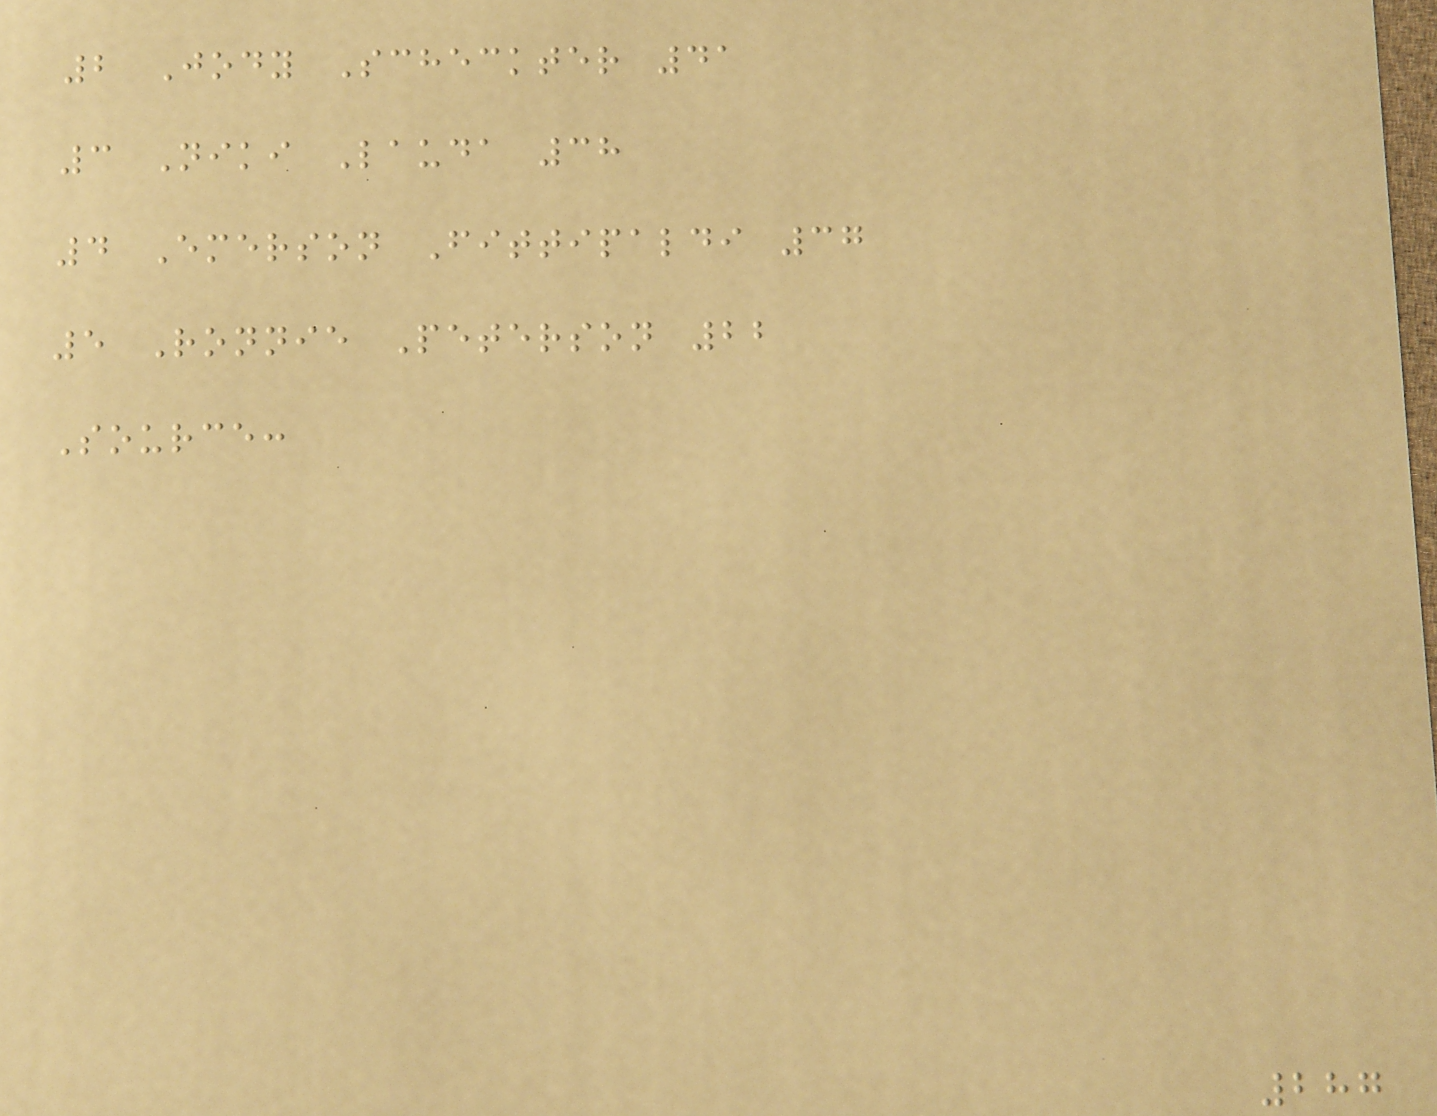2 Jody Scheckter 41
3 Niki Lauda 38
4 Emerson Fittipaldi 37
5 Ronnie Peterson 22
Source:
287
